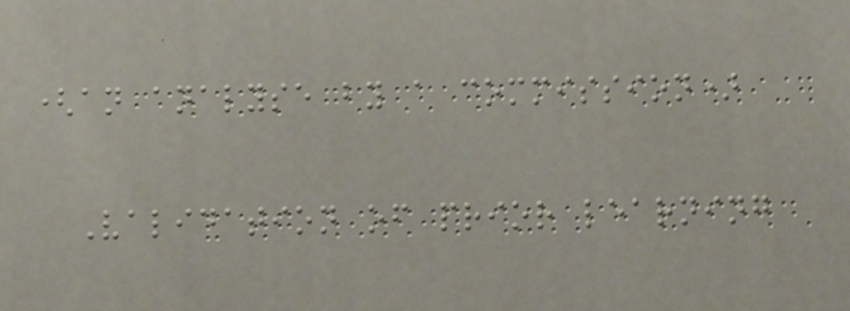(an analyse by a commission)
Validation of prior learning
